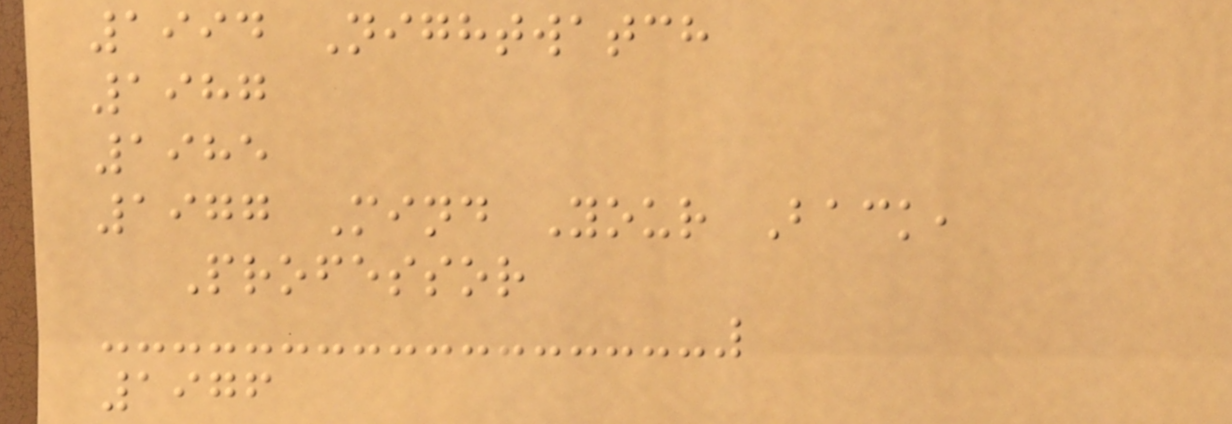1994 Nightwatch
1987
1985
1977 Mind Your Back,
Professor
1976
